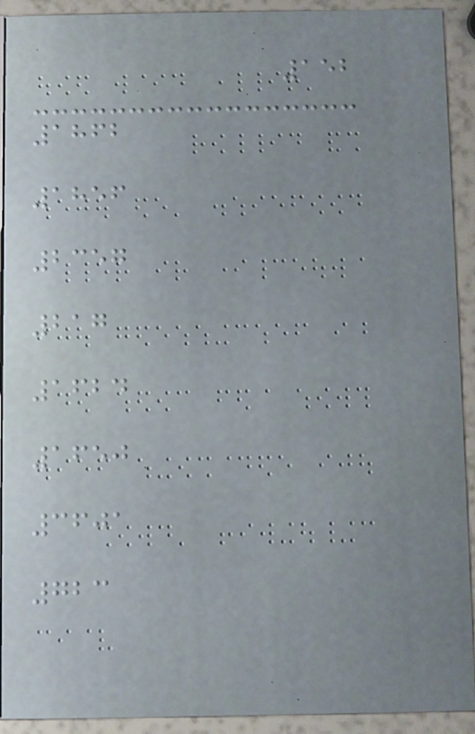152
1862
1856
2357
217
1624
1650
3601
723
